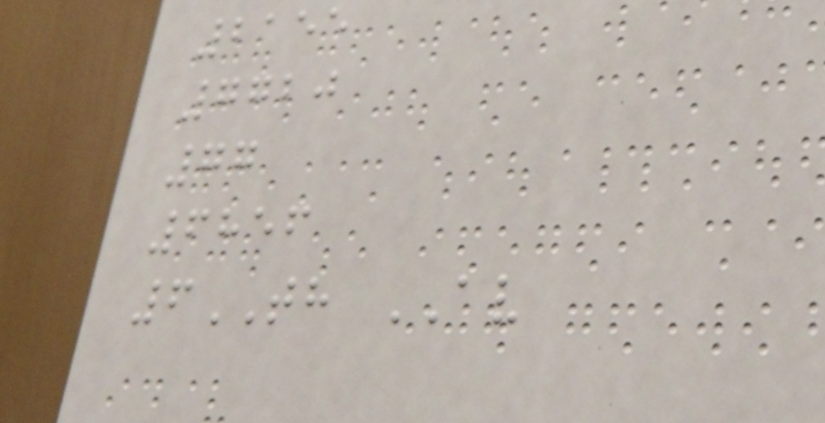2155
7720
77
6856
6TH AV
